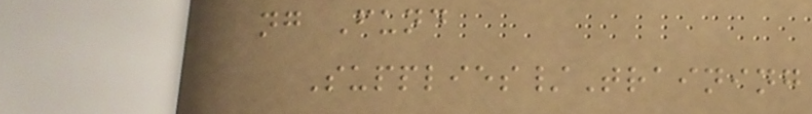ng Fund
Supplies/Training
